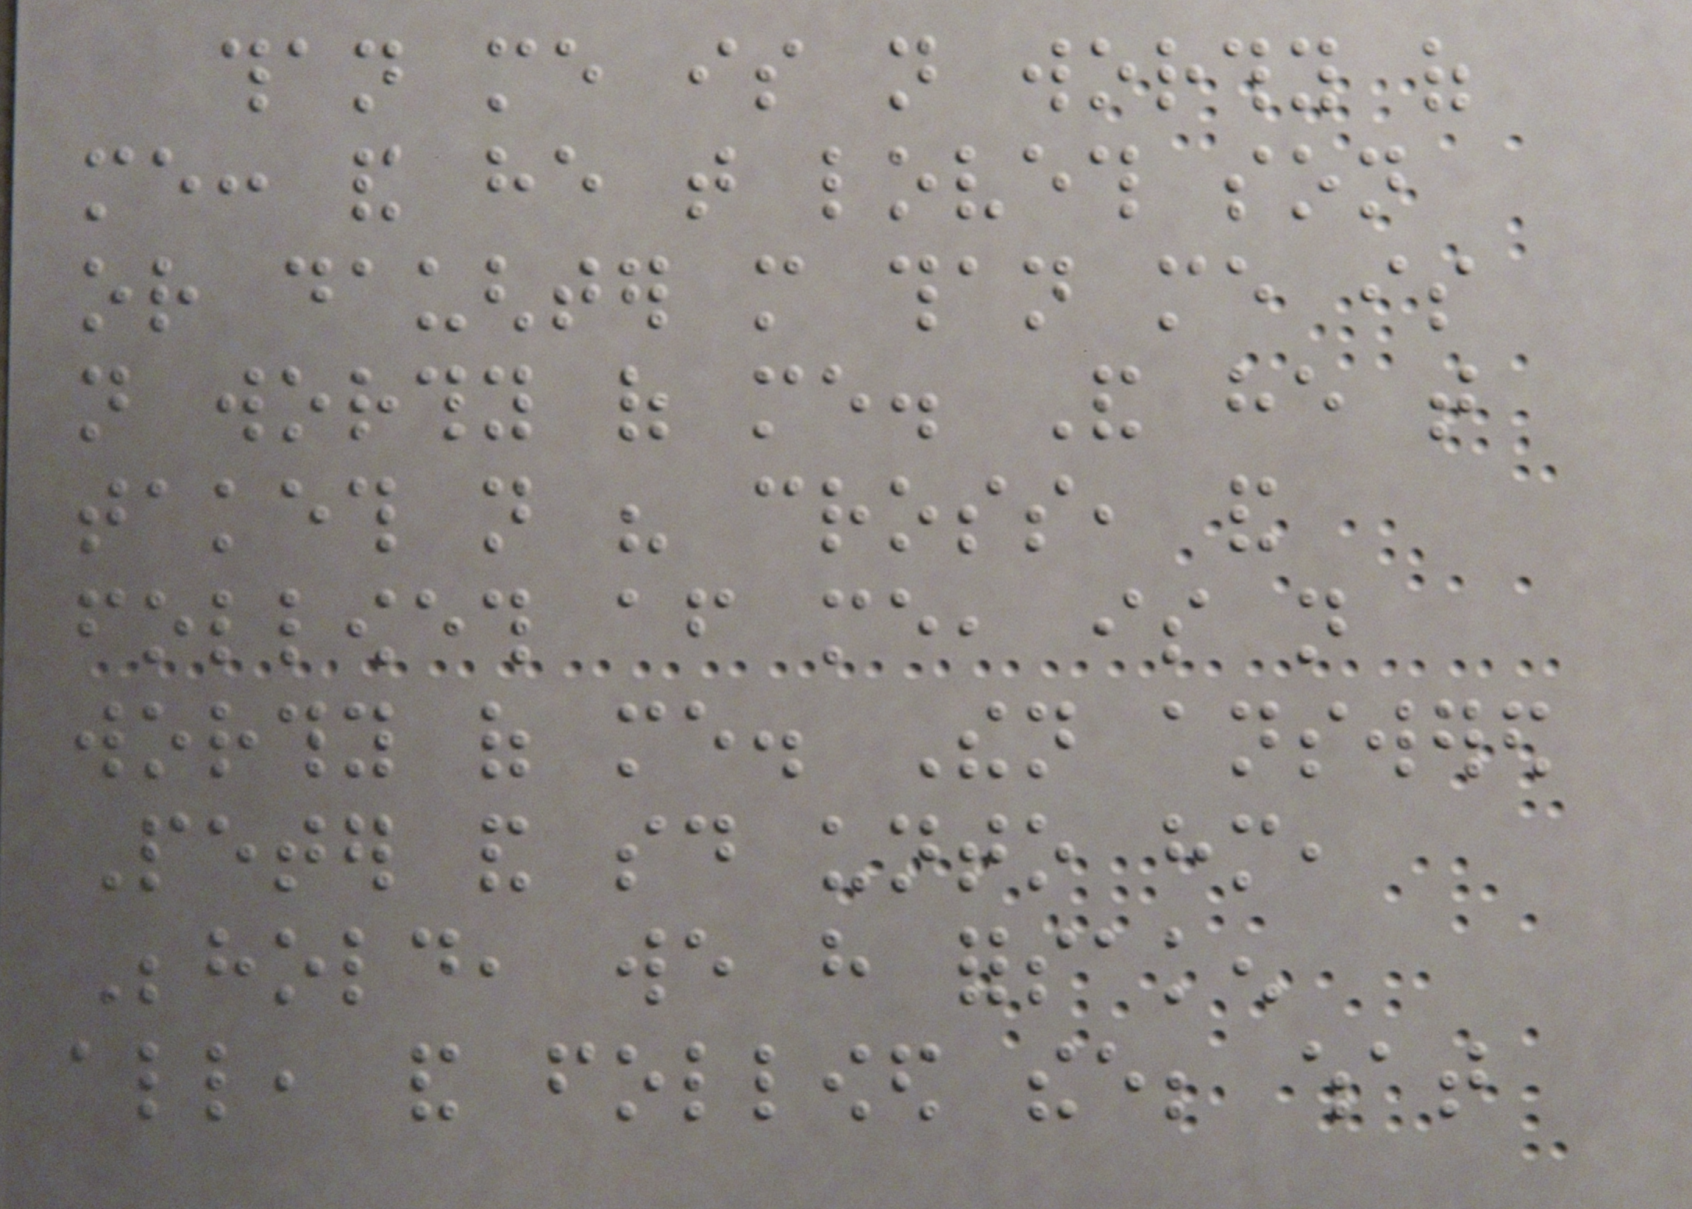than me is not worthy of
me: and he that loveth son
or daughter more than me is
not worthy of me. And he that
taketh not his cross, and
followeth after me, is not
worthy of me. Then answered
Peter and said unto him,
Behold, we have forsaken
all, and followed thee; what
